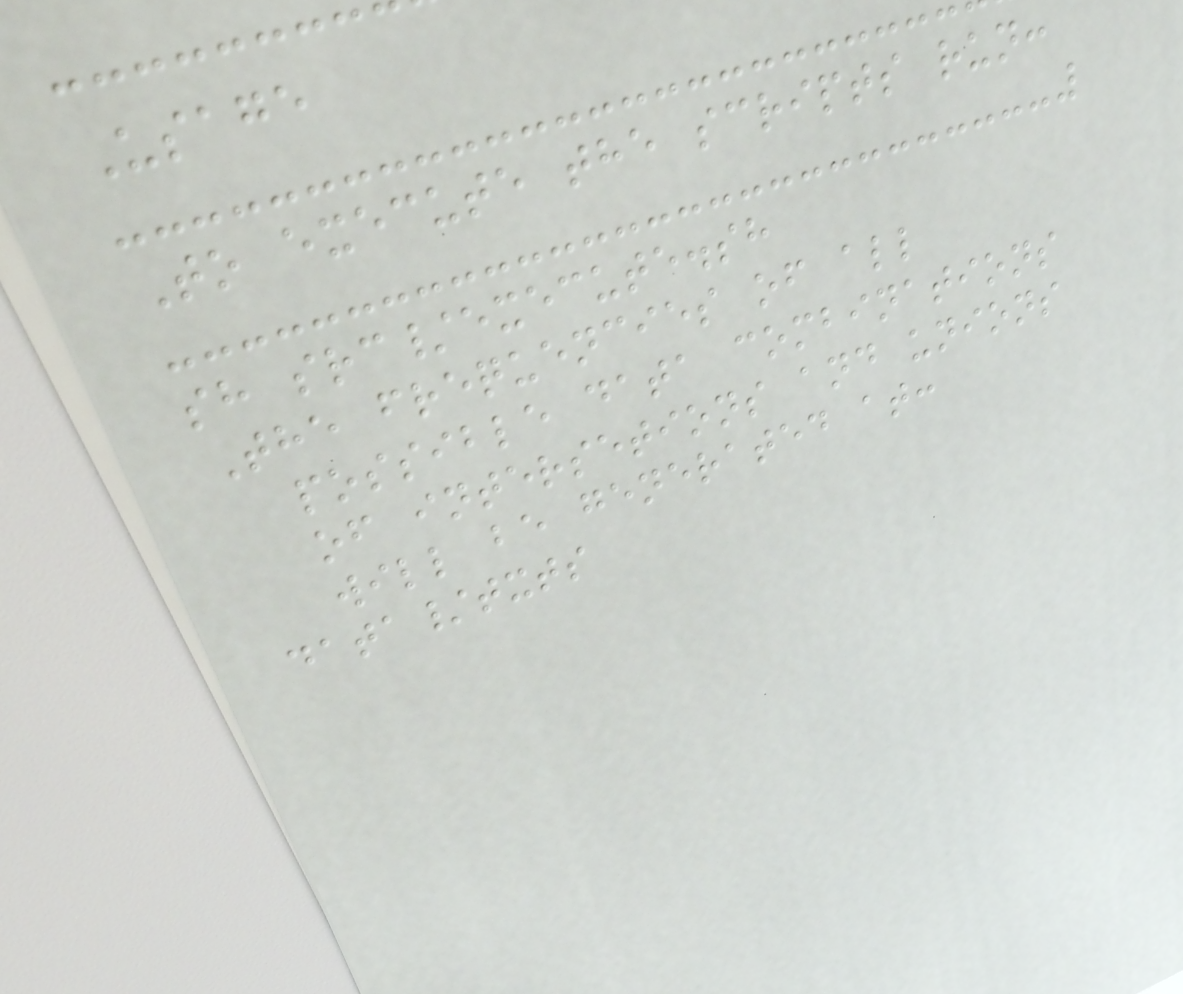Usage
To execute the scripts run:
sh src/execute.sh
The frequencies of all
possible data combinations
of intersetions and unions
will be generated at:
data/txts
